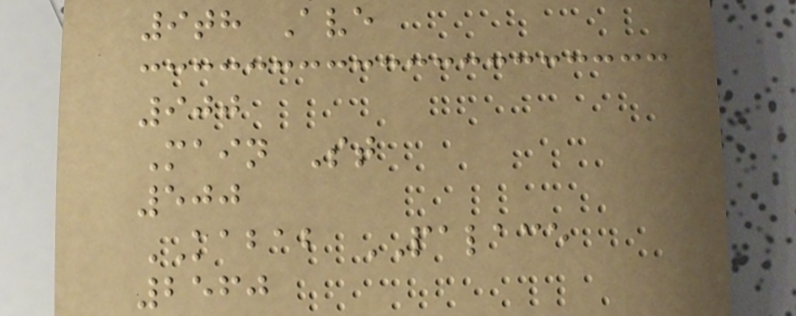9th Ave
900
Main St
500
KABAB PALACE
2560
